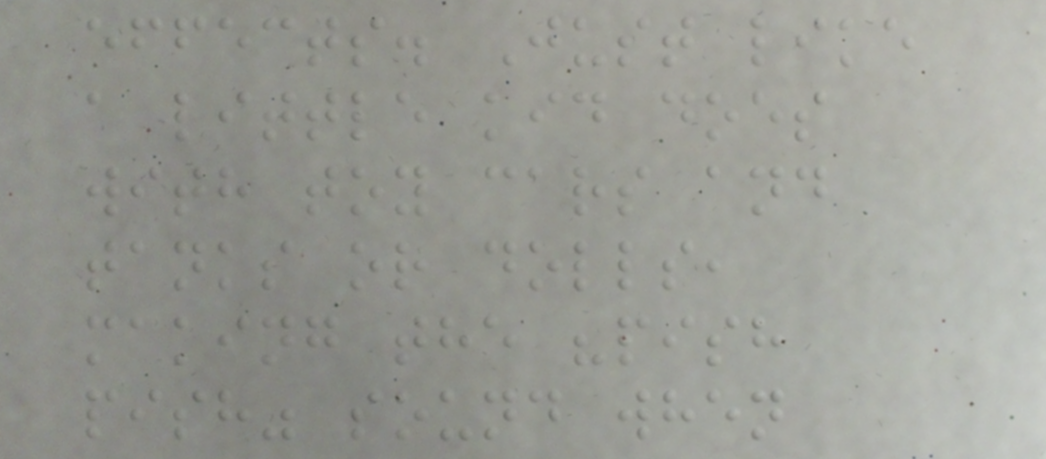effects. Just like
a little kid does
with toy cars and
tanks or dolls,
making the "pish
pish" sound when
